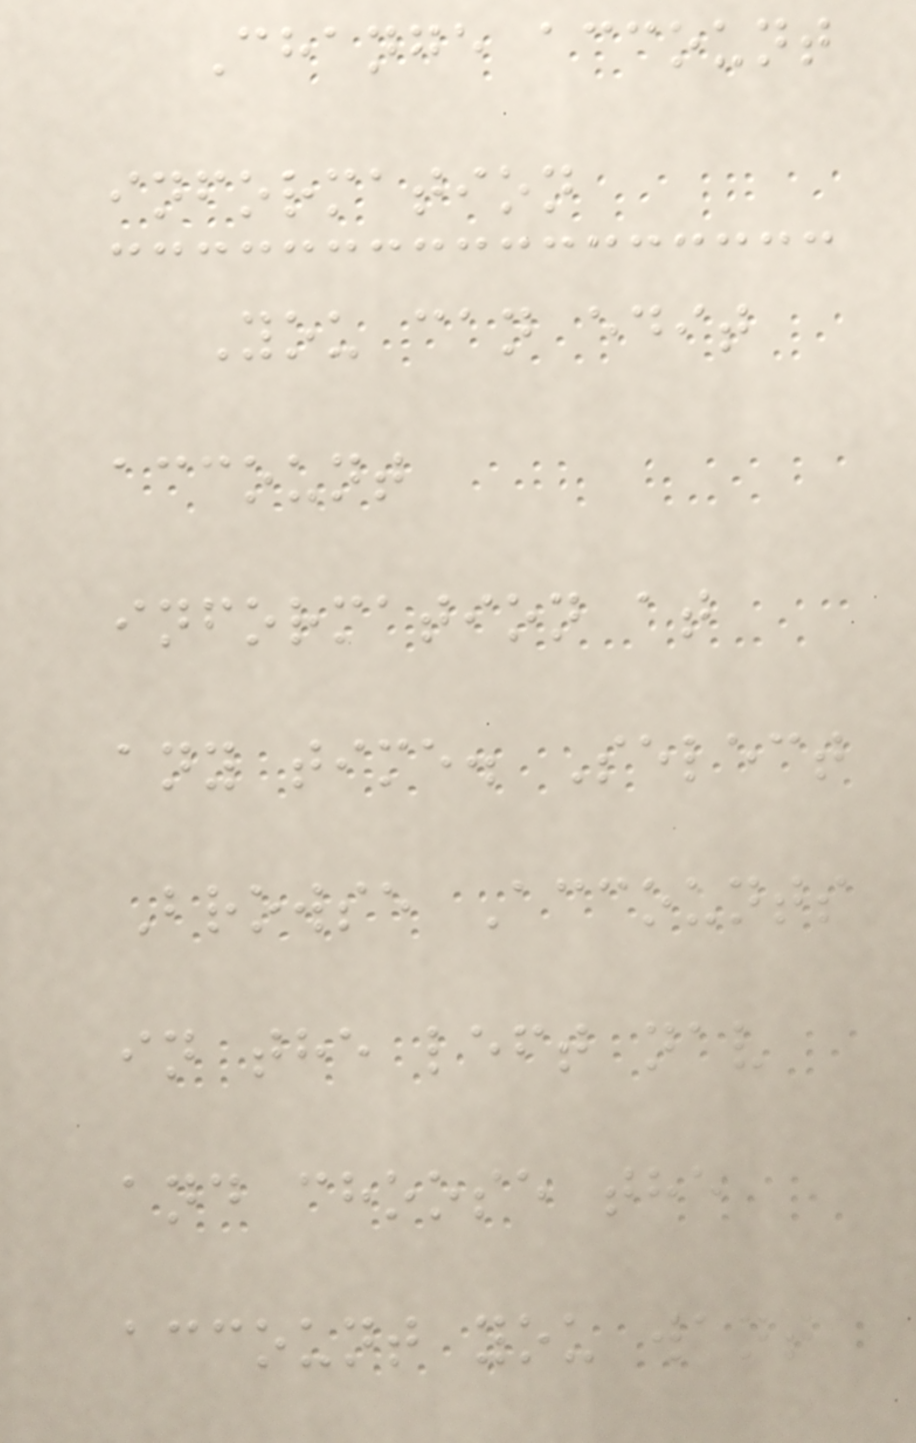Change account
information
You can edit
account
information at
any time. Select
Browse Accounts
in the left nav
and choose the
account you want
